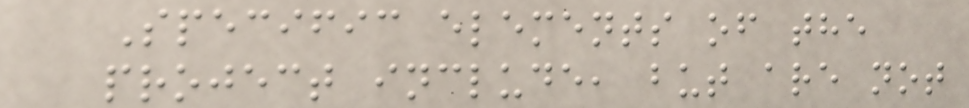Specific elements of the
project include, but are not
